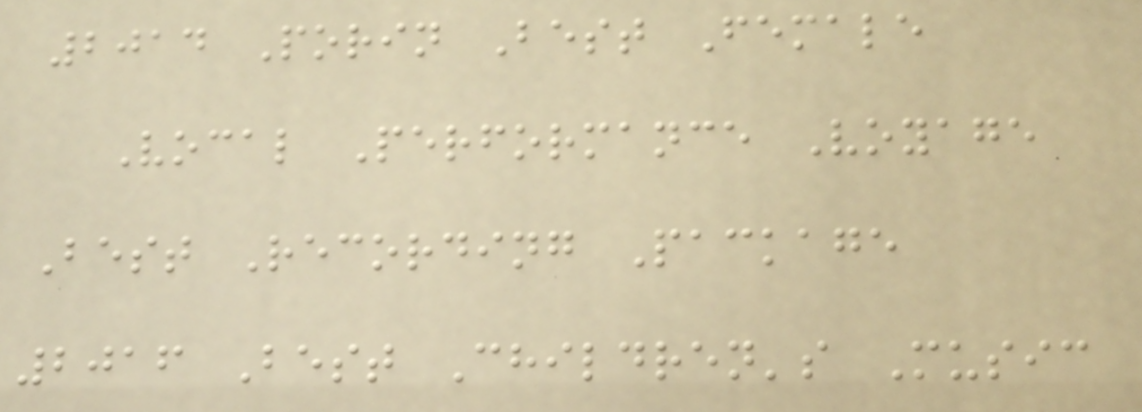2014 Porin Best Female
Vocal Performance Voyage
Best Recording Package
2016 Best Children's Music
